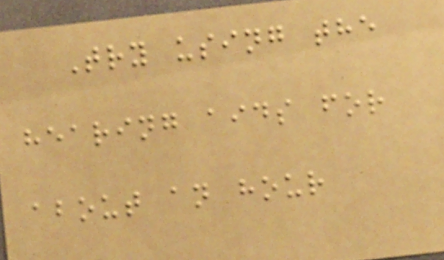Try using the
hearing aids for
about an hour
